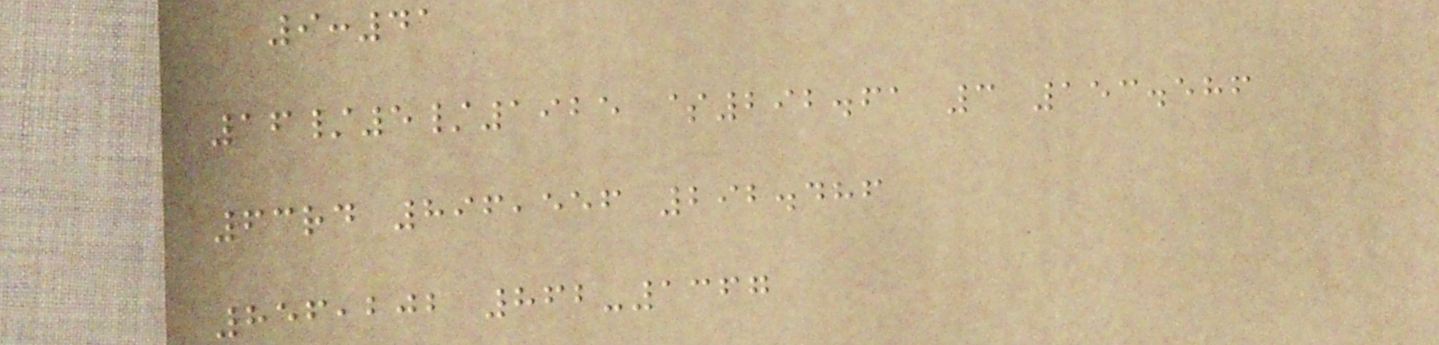9:41
16/5/1925 $292.61 3 153.586
63rd 896,556 292.486
856,202 862-1367
